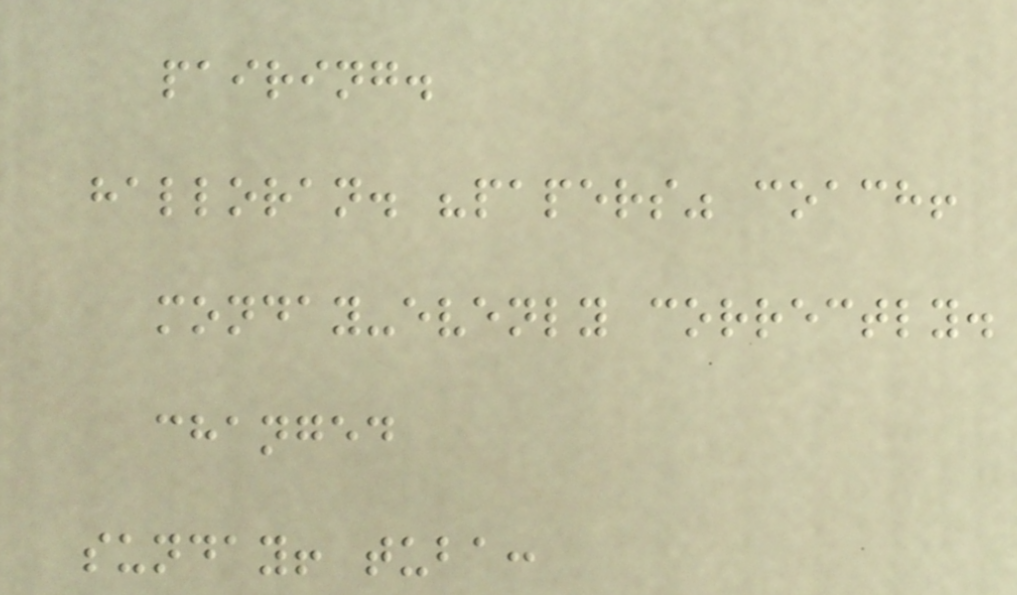pairing.
halloran. "papers" coach!
monday-evenly correctly.
changed
sunday! tuba:
